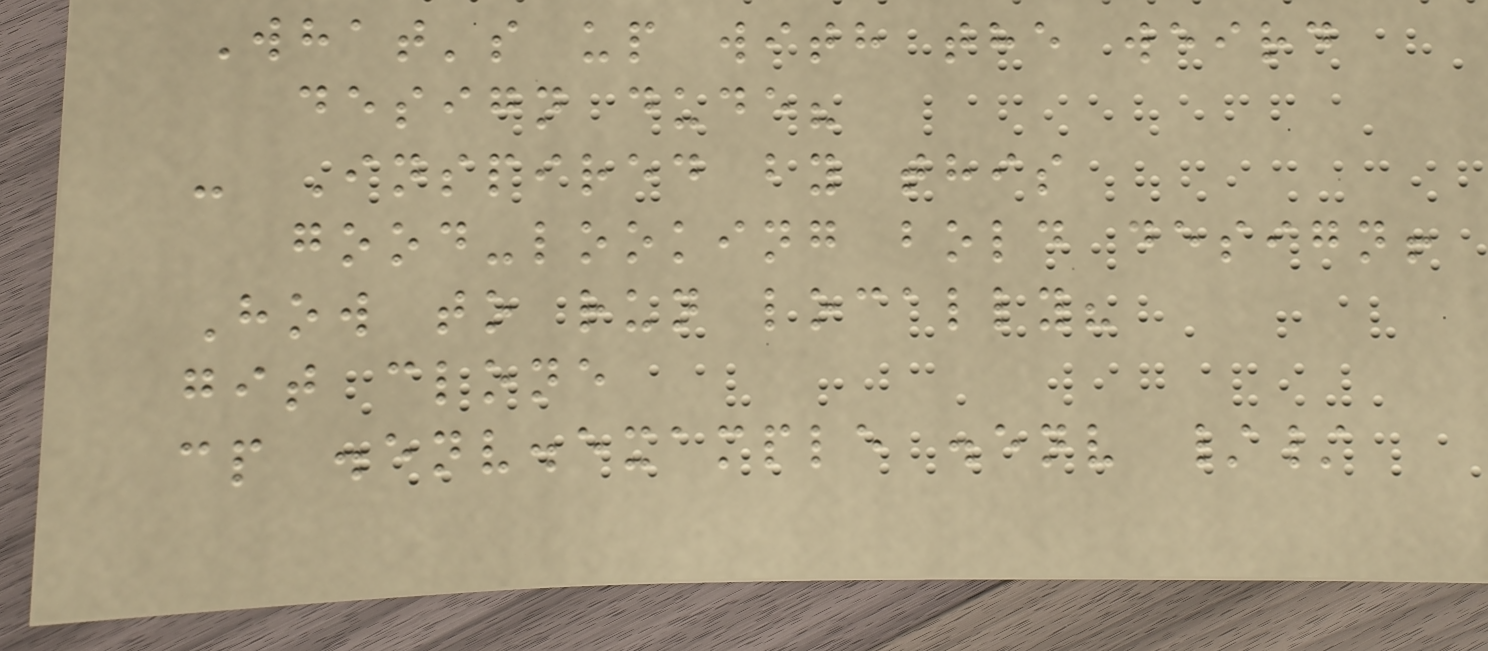What's up with the weird
design dude?
- Inspired by this
good-looking bold design!
How to run locally?
git clone
cp .env.example .env //
